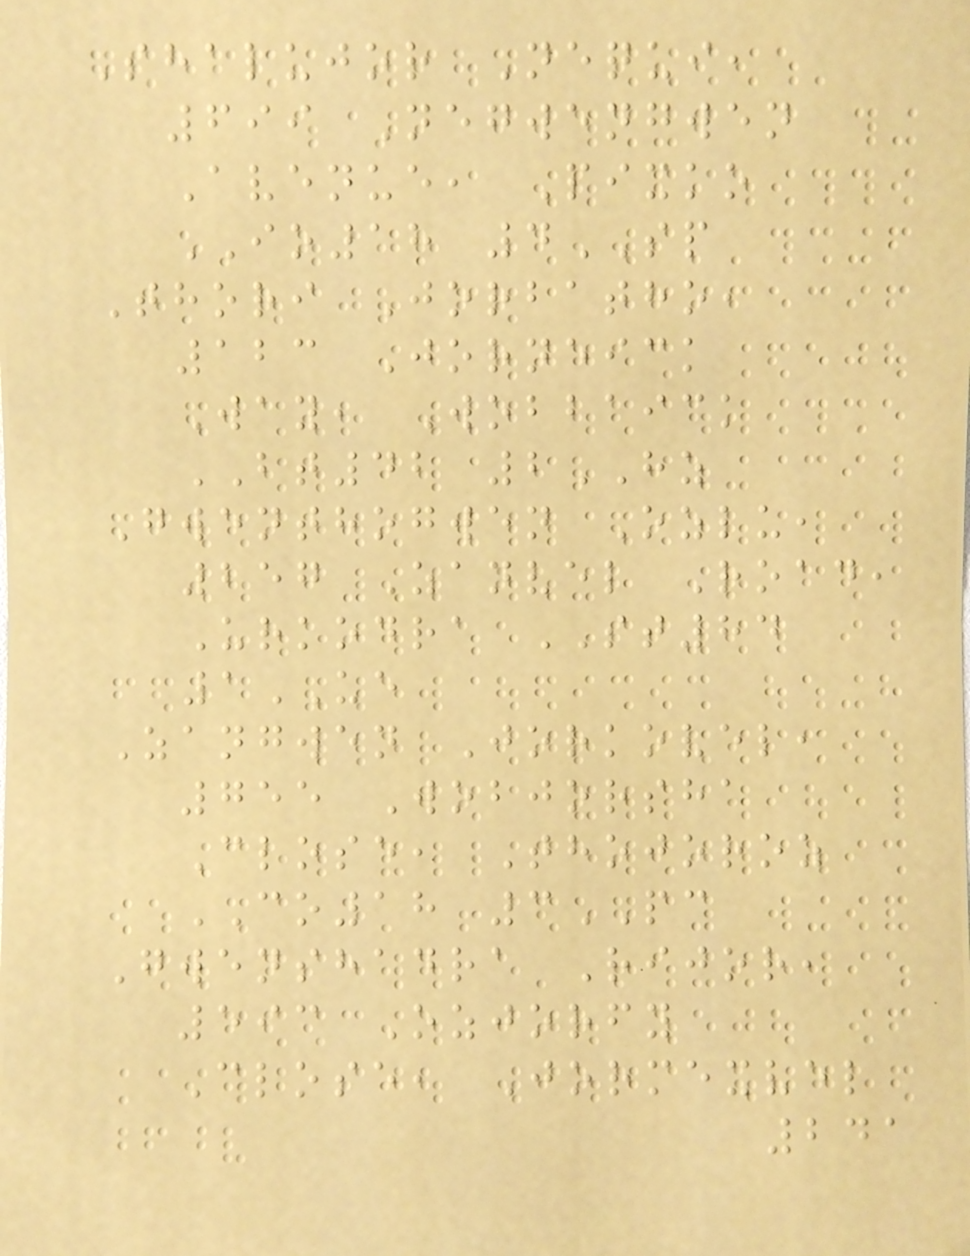Shalujor Nequi,
699 Negwengwen
Avenue, Pixko
IO18 4SP
Thori Jorbatho,
123 Jorneick
Way, Wobbaick
BT42 2HZ
Gwenthogwen Ozlu,
257 Zanvel Road,
Urkodra ST84
1UE
Zangwen Jorkovel,
755 Wobjorsha
Close, Thojoroz
CO18 3PC
Gwenshadra Rijor,
593 Ozjorfy
Close, Jormexvel
241
